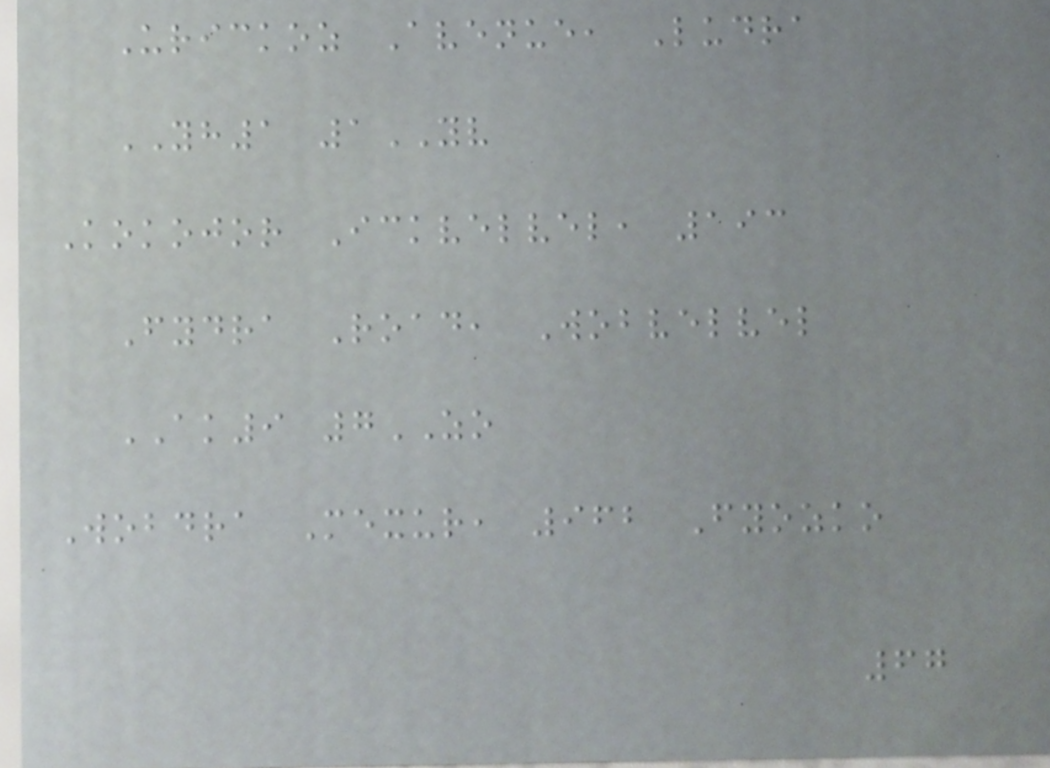Urickoz Avenue, Ludra
YH1 1YV
Kokojor Ickvelvel, 193
Fydra Road, Wobvelvel
AK9 7ZO
Wobdra Mexur, 962 Fyozko
67
